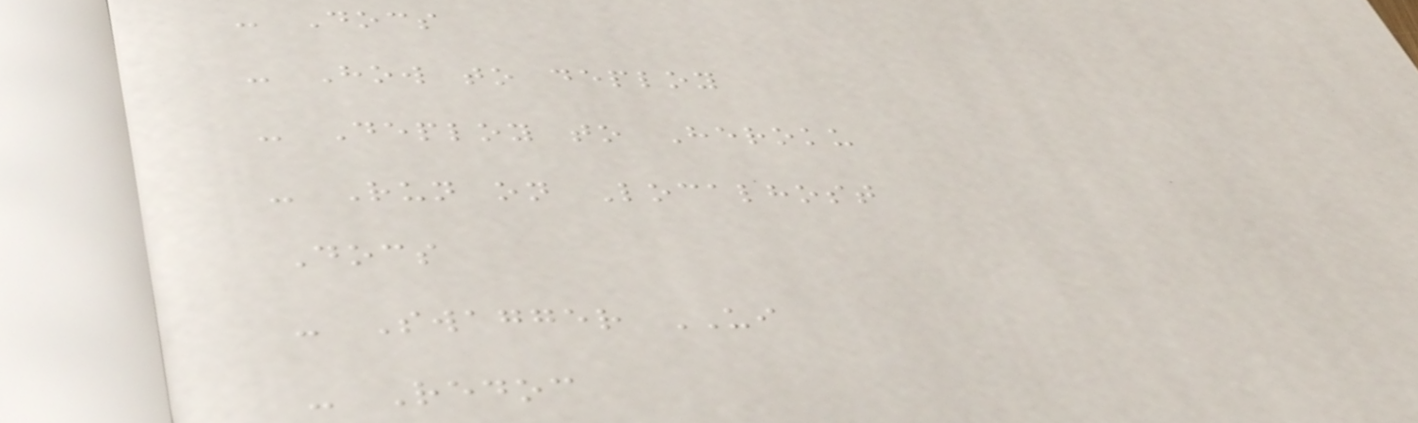- Docs
- How to deploy
- Deploy to Heroku
- Run on Localhost
Docs
- Swagger UI
- Redoc
